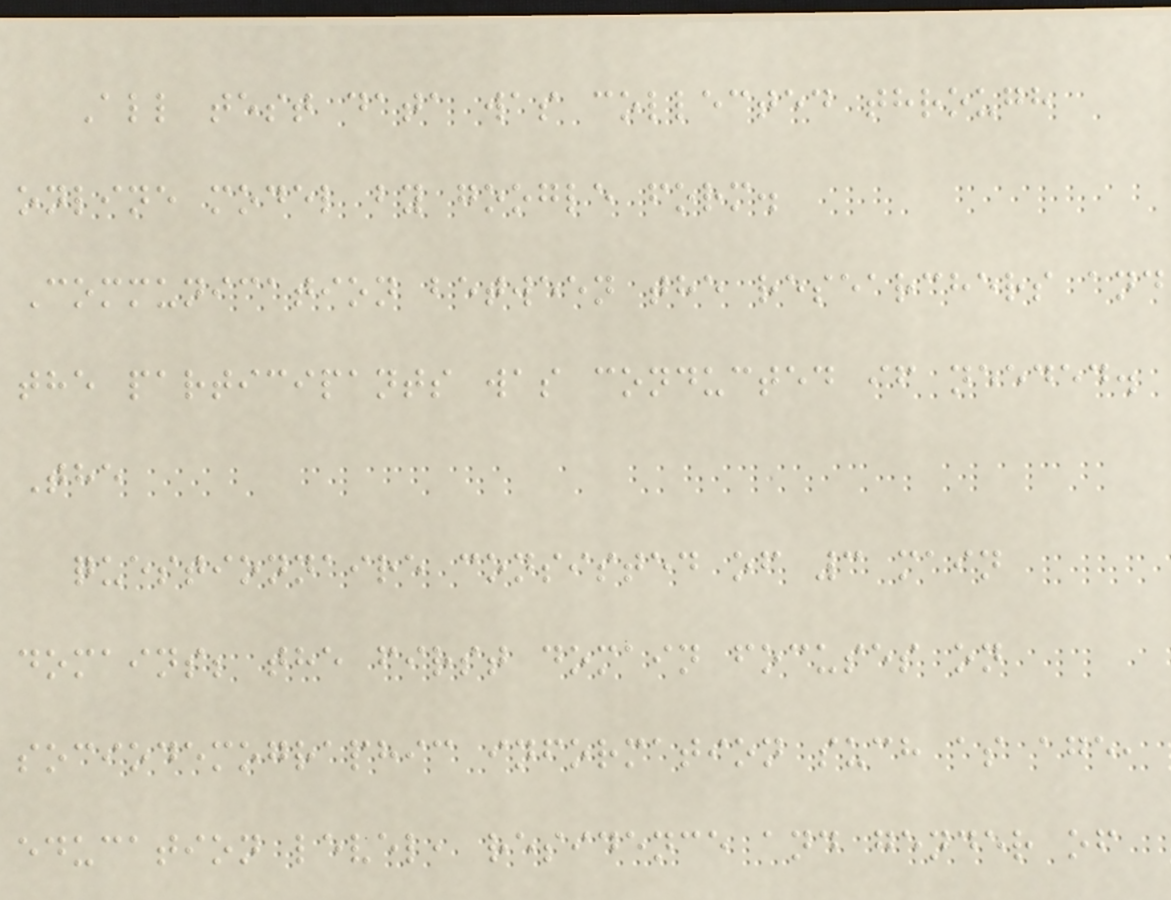All test data was collected through
online model by google form.
Communication between the researchers and
the participants was conducted if needed.
The
questionnaire consisted of 3 main
domains; the first domain focuses on
sociodemographic information such as age,
education level, residence and gender of
